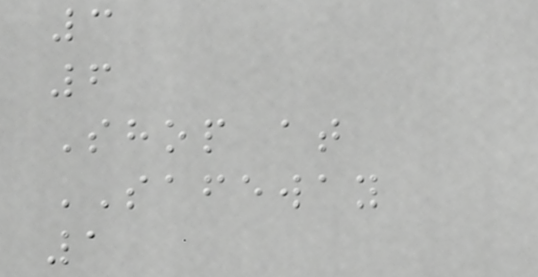3
6
Shop at
SAFEWAY
1
